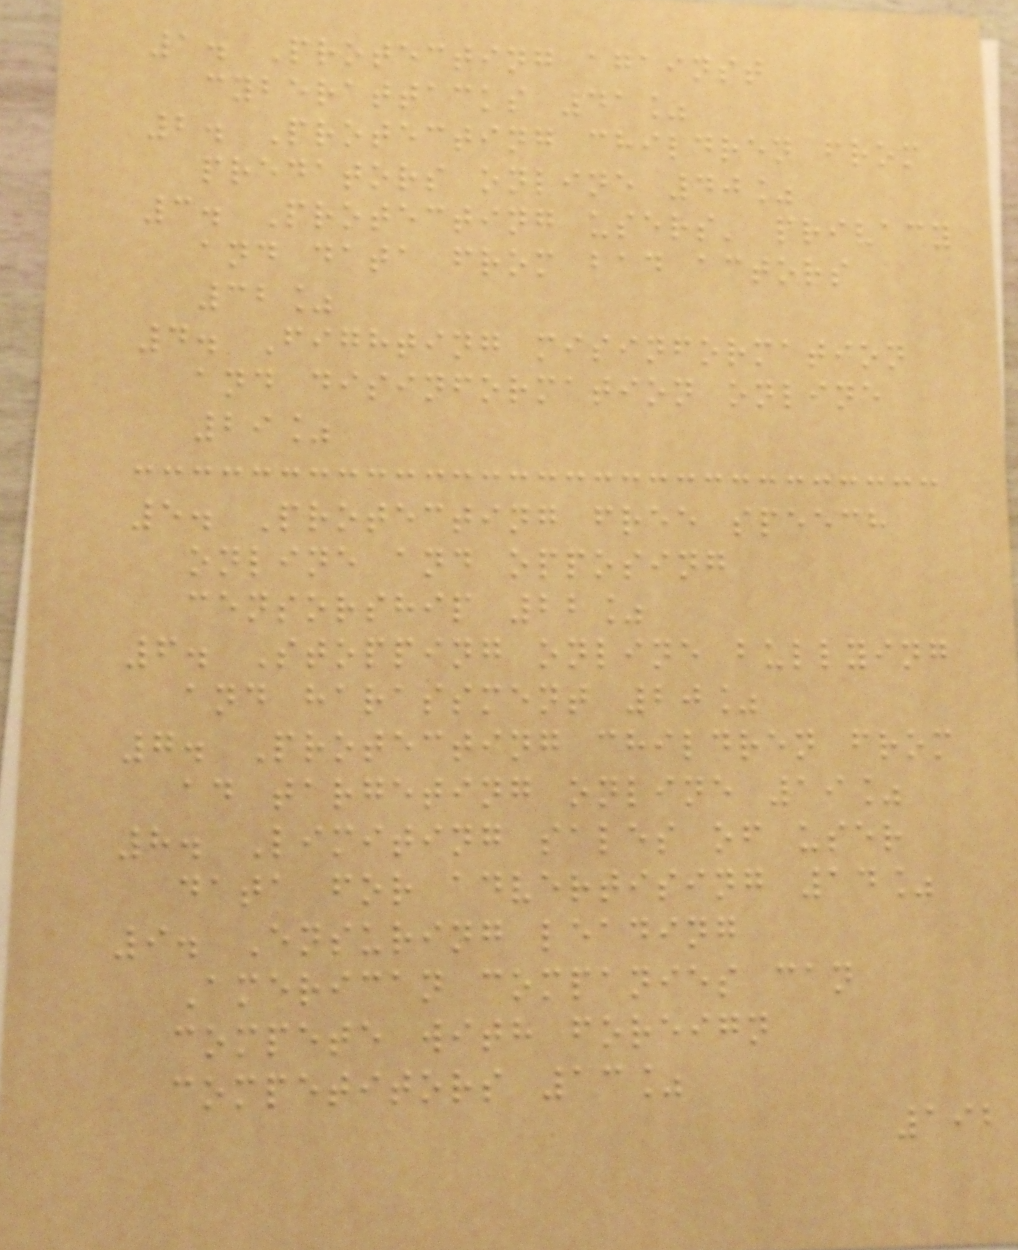1. Protecting against
cyberattacks 41%
2. Protecting children from
predators online 40%
3. Protecting users' privacy
and data from bad actors
32%
4. Fighting misinformation
and disinformation online
29%
5. Protecting free speech
online and opposing
censorship 22%
6. Stopping online bullying
and harassment 20%
7. Protecting children from
ad targeting online 19%
8. Limiting sales of user
data for advertising 14%
9. Ensuring leading
American companies can
compete with foreign
competitors 13%
192
